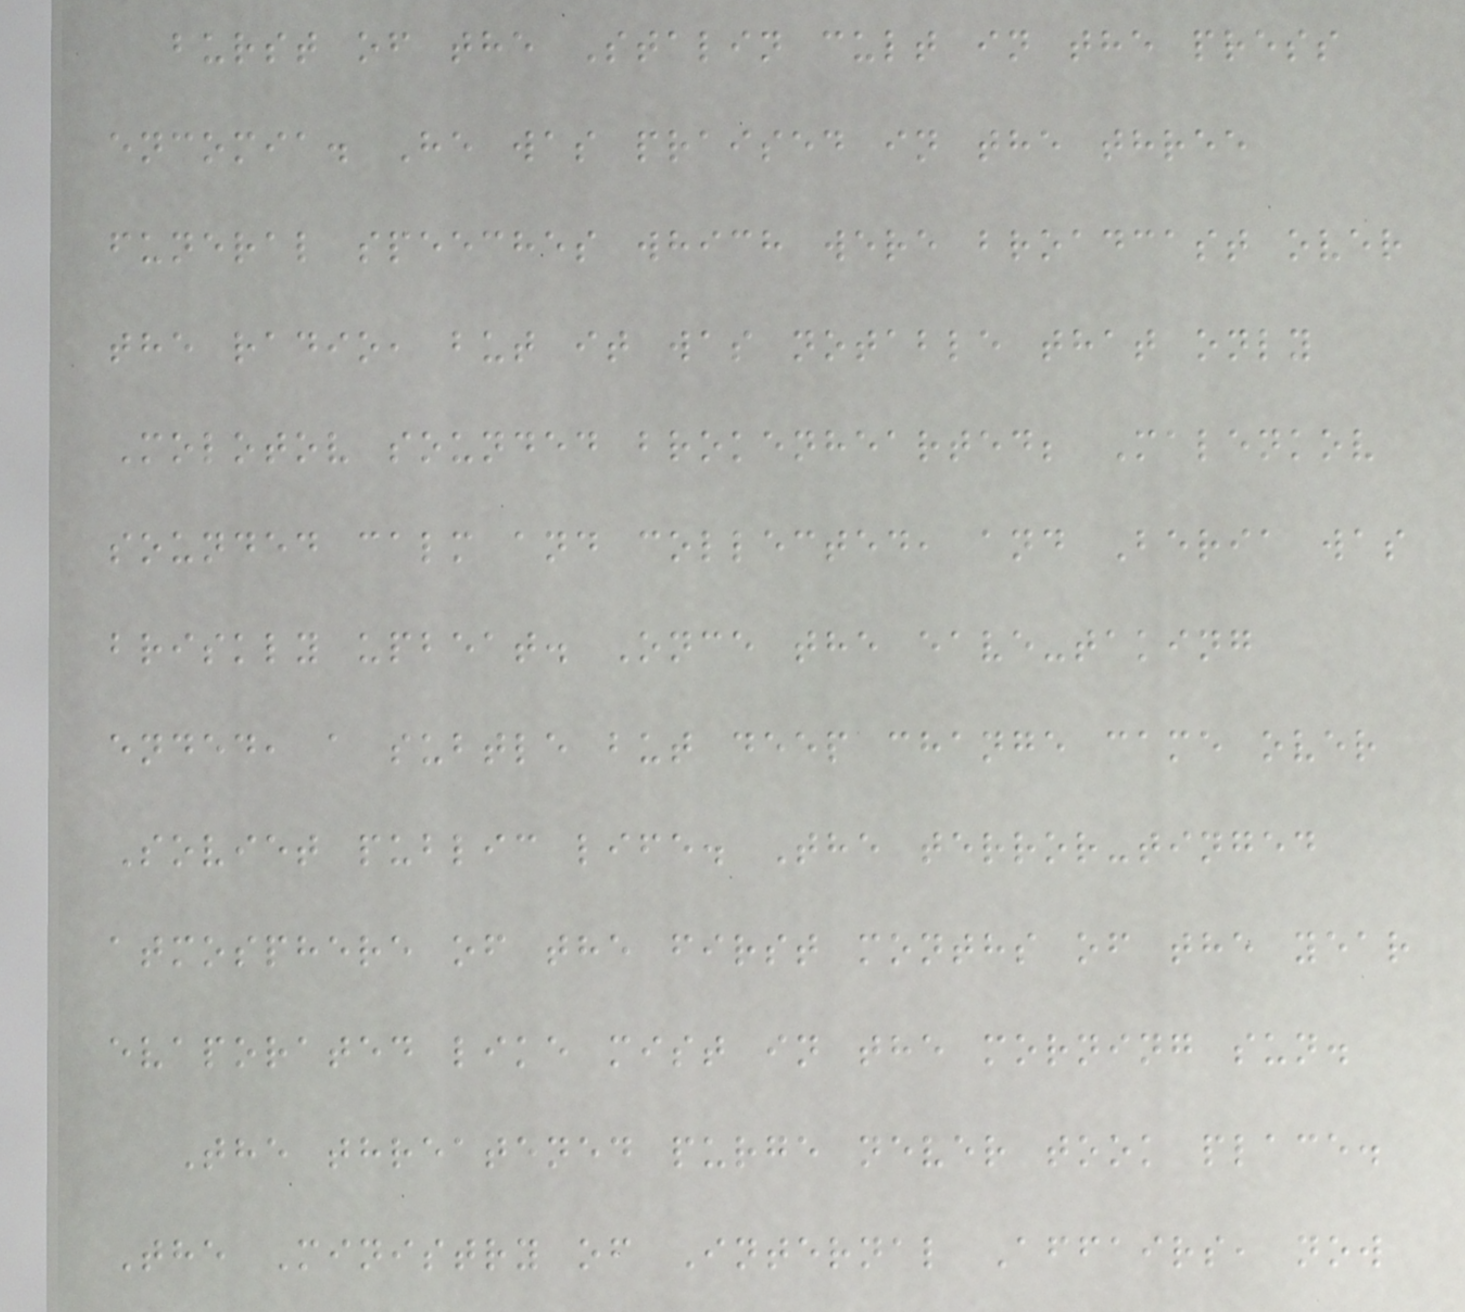burst of the Stalin cult in the press
encomia. He was praised in the three
funeral speeches which were broadcast over
the radio, but it was notable that only
Molotov sounded brokenhearted; Malenkov
sounded calm and collected, and Beria was
briskly upbeat. Once the eave-taking
ended, a subtle but deep change came over
Soviet public life. The terror-tinged
atmosphere of the first months of the year
evaporated like mist in the morning sun.
The threatened purge never took place.
The Ministry of Internal Affairs, now
